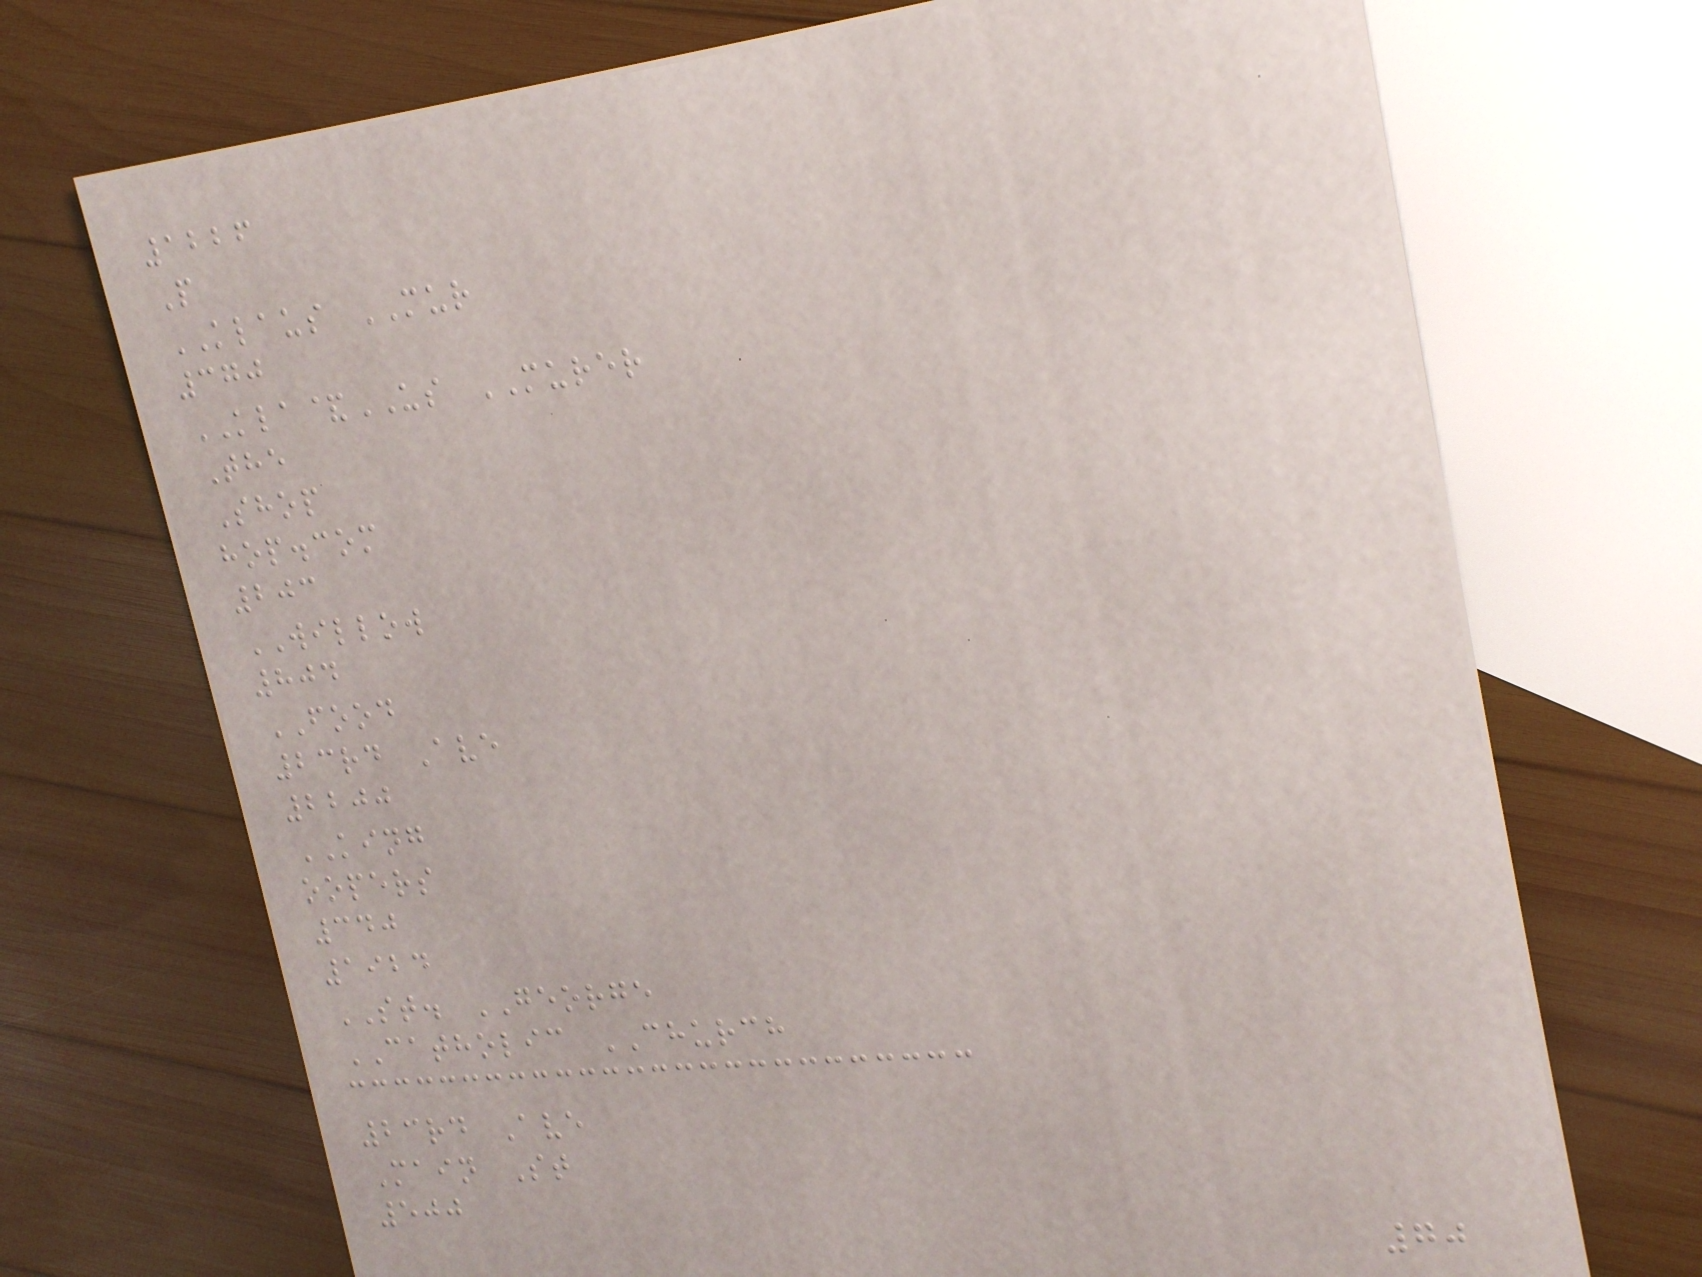1226
P
KLAUS MUR
370
KLA&US MURER
The
Shop
hop.com
203
WILLOW
804
FOOD
23rd Ave
2200
KING
oopers
340
1924
ST. GEORGE
CATHOLIC CHURCH
23rd Ave
Main St
500
70
